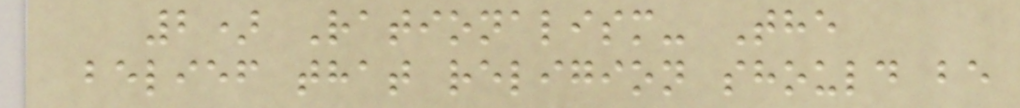2) Rationalism- The
belief that religion should be
